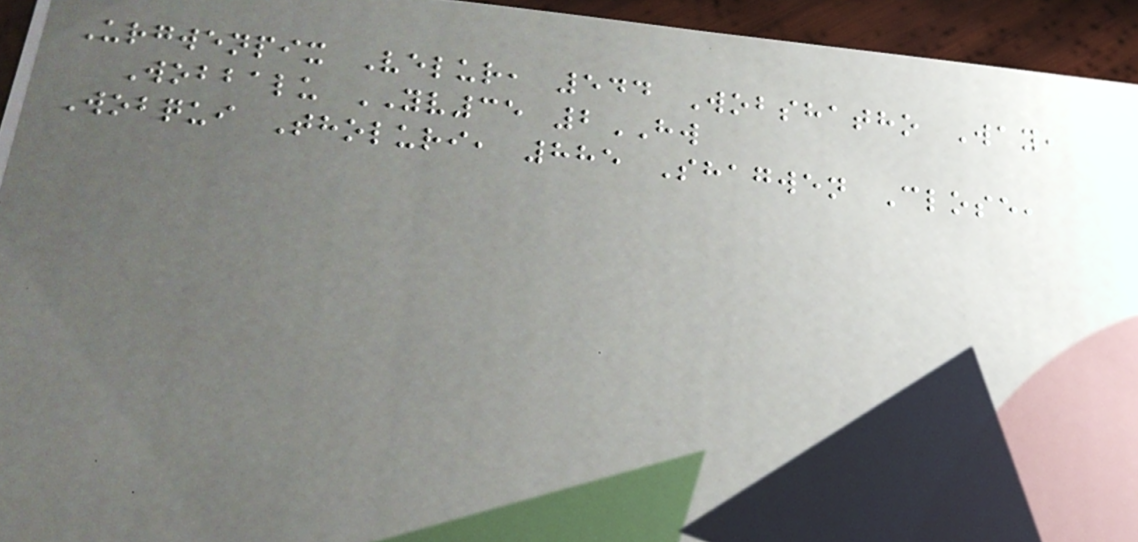Urgwenpix Velur, 544 Wobshatho Way,
Wobbalu YV35 2HW
Wobqui Tholuri, 885 Shagwen Close,
